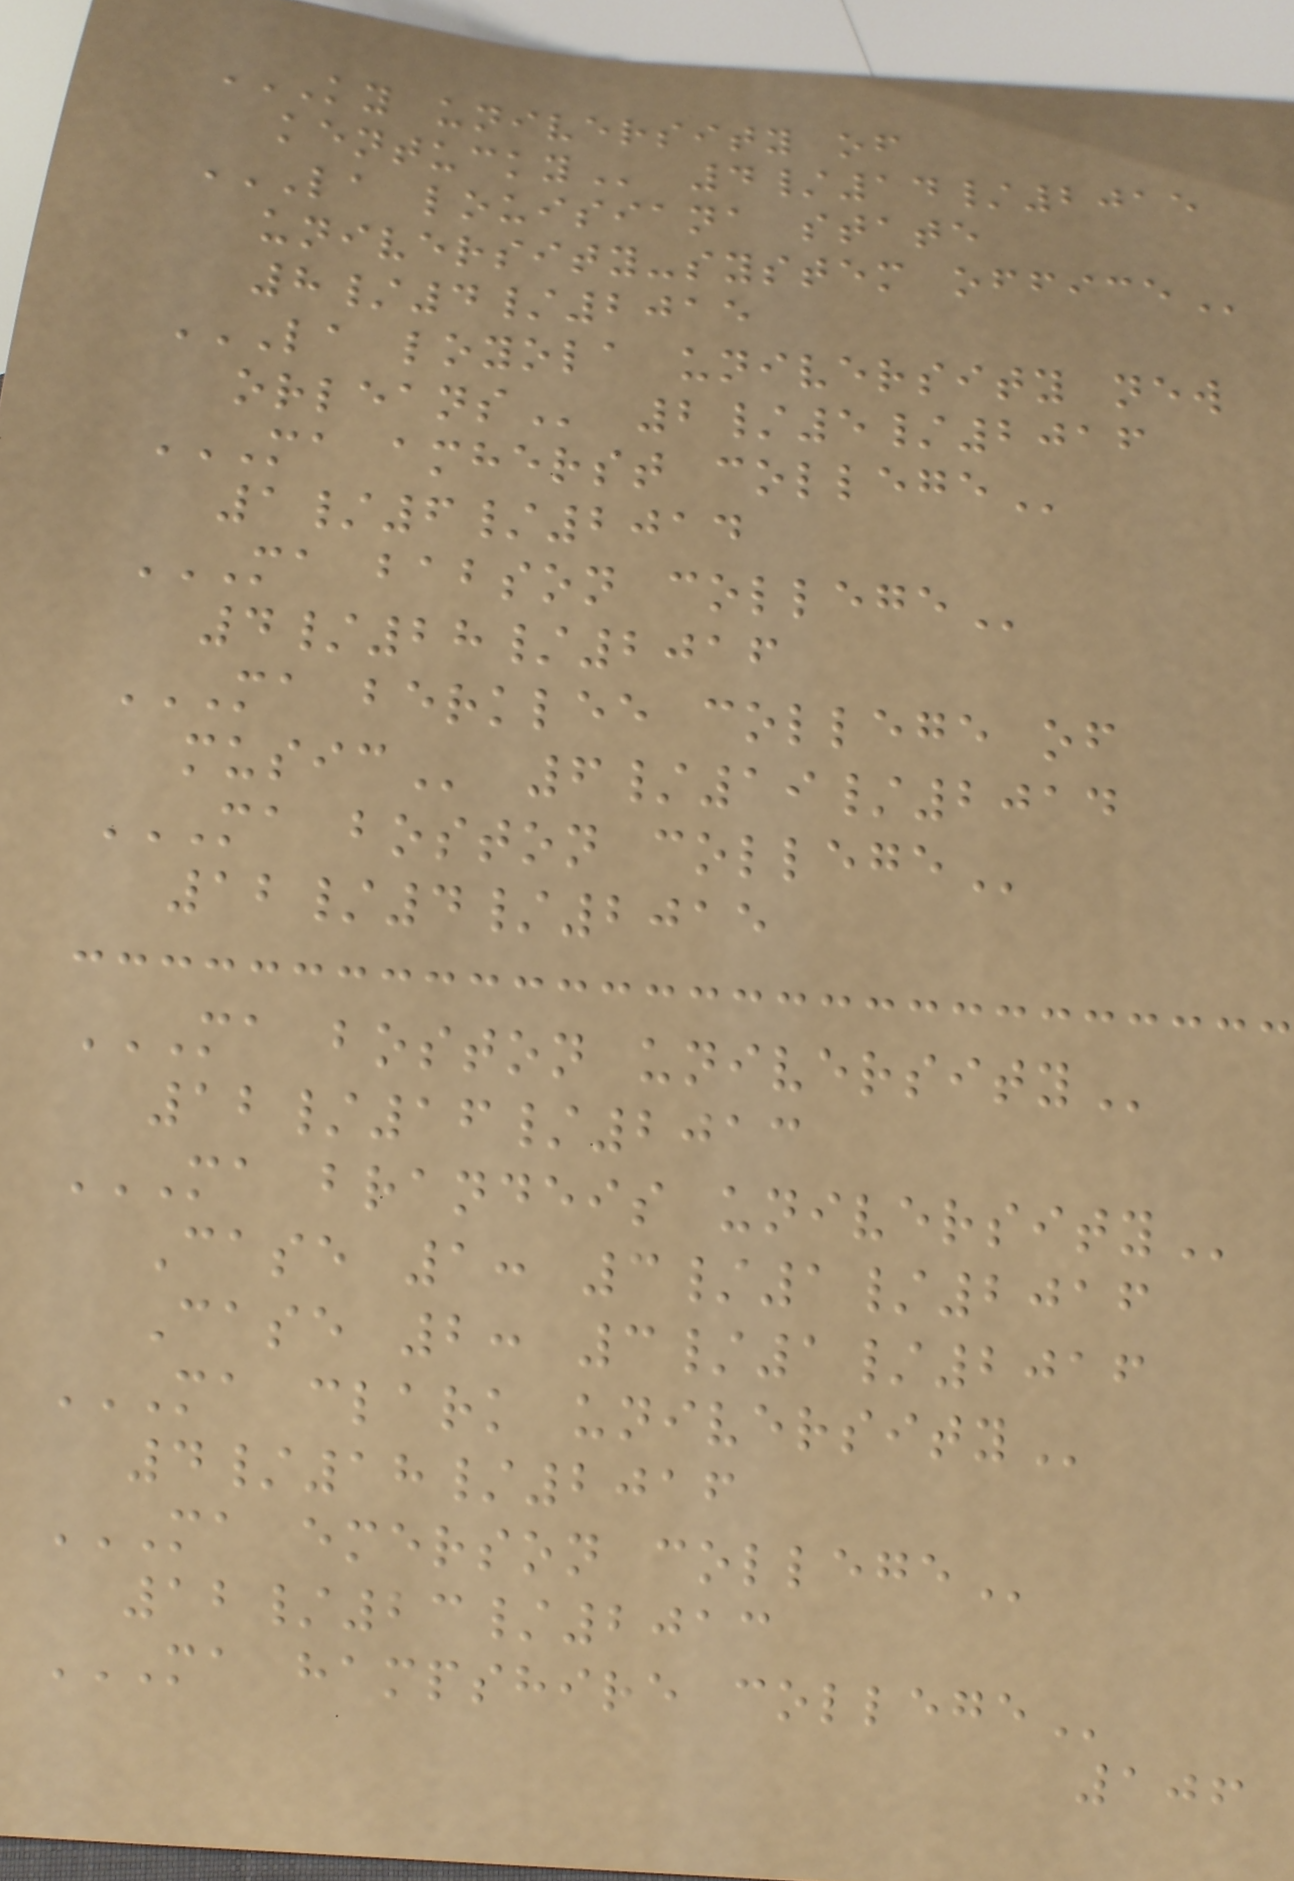KY UNIVERSITY OF
KENTUCKY 4/14/2015
LA LOUISIANA STATE
UNIVERSITY-SYSTEM OFFICE
8/4/2015
LA LOYOLA UNIVERSITY NEW
ORLEANS 2/5/2016
MA AMHERST COLLEGE
1/6/2014
MA BABSON COLLEGE
4/28/2016
MA BERKLEE COLLEGE OF
MUSIC 6/19/2014
MA BOSTON COLLEGE
12/4/2015
MA BOSTON UNIVERSITY
12/16/2013
MA BRANDEIS UNIVERSITY
Case 1: 3/1/2016
Case 2: 3/1/2016
MA CLARK UNIVERSITY
4/18/2016
MA EMERSON COLLEGE
12/23/2013
MA HAMPSHIRE COLLEGE
106
